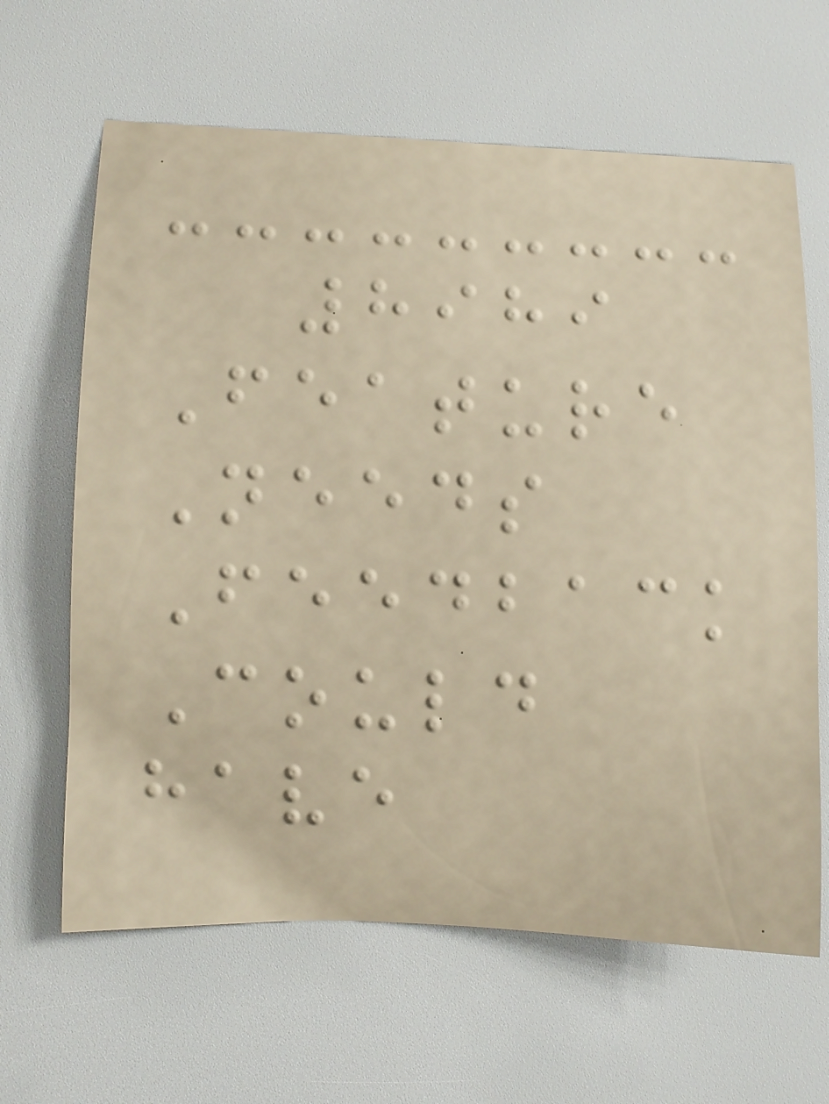8989
Feature
Needs
Feedback
Could
have
